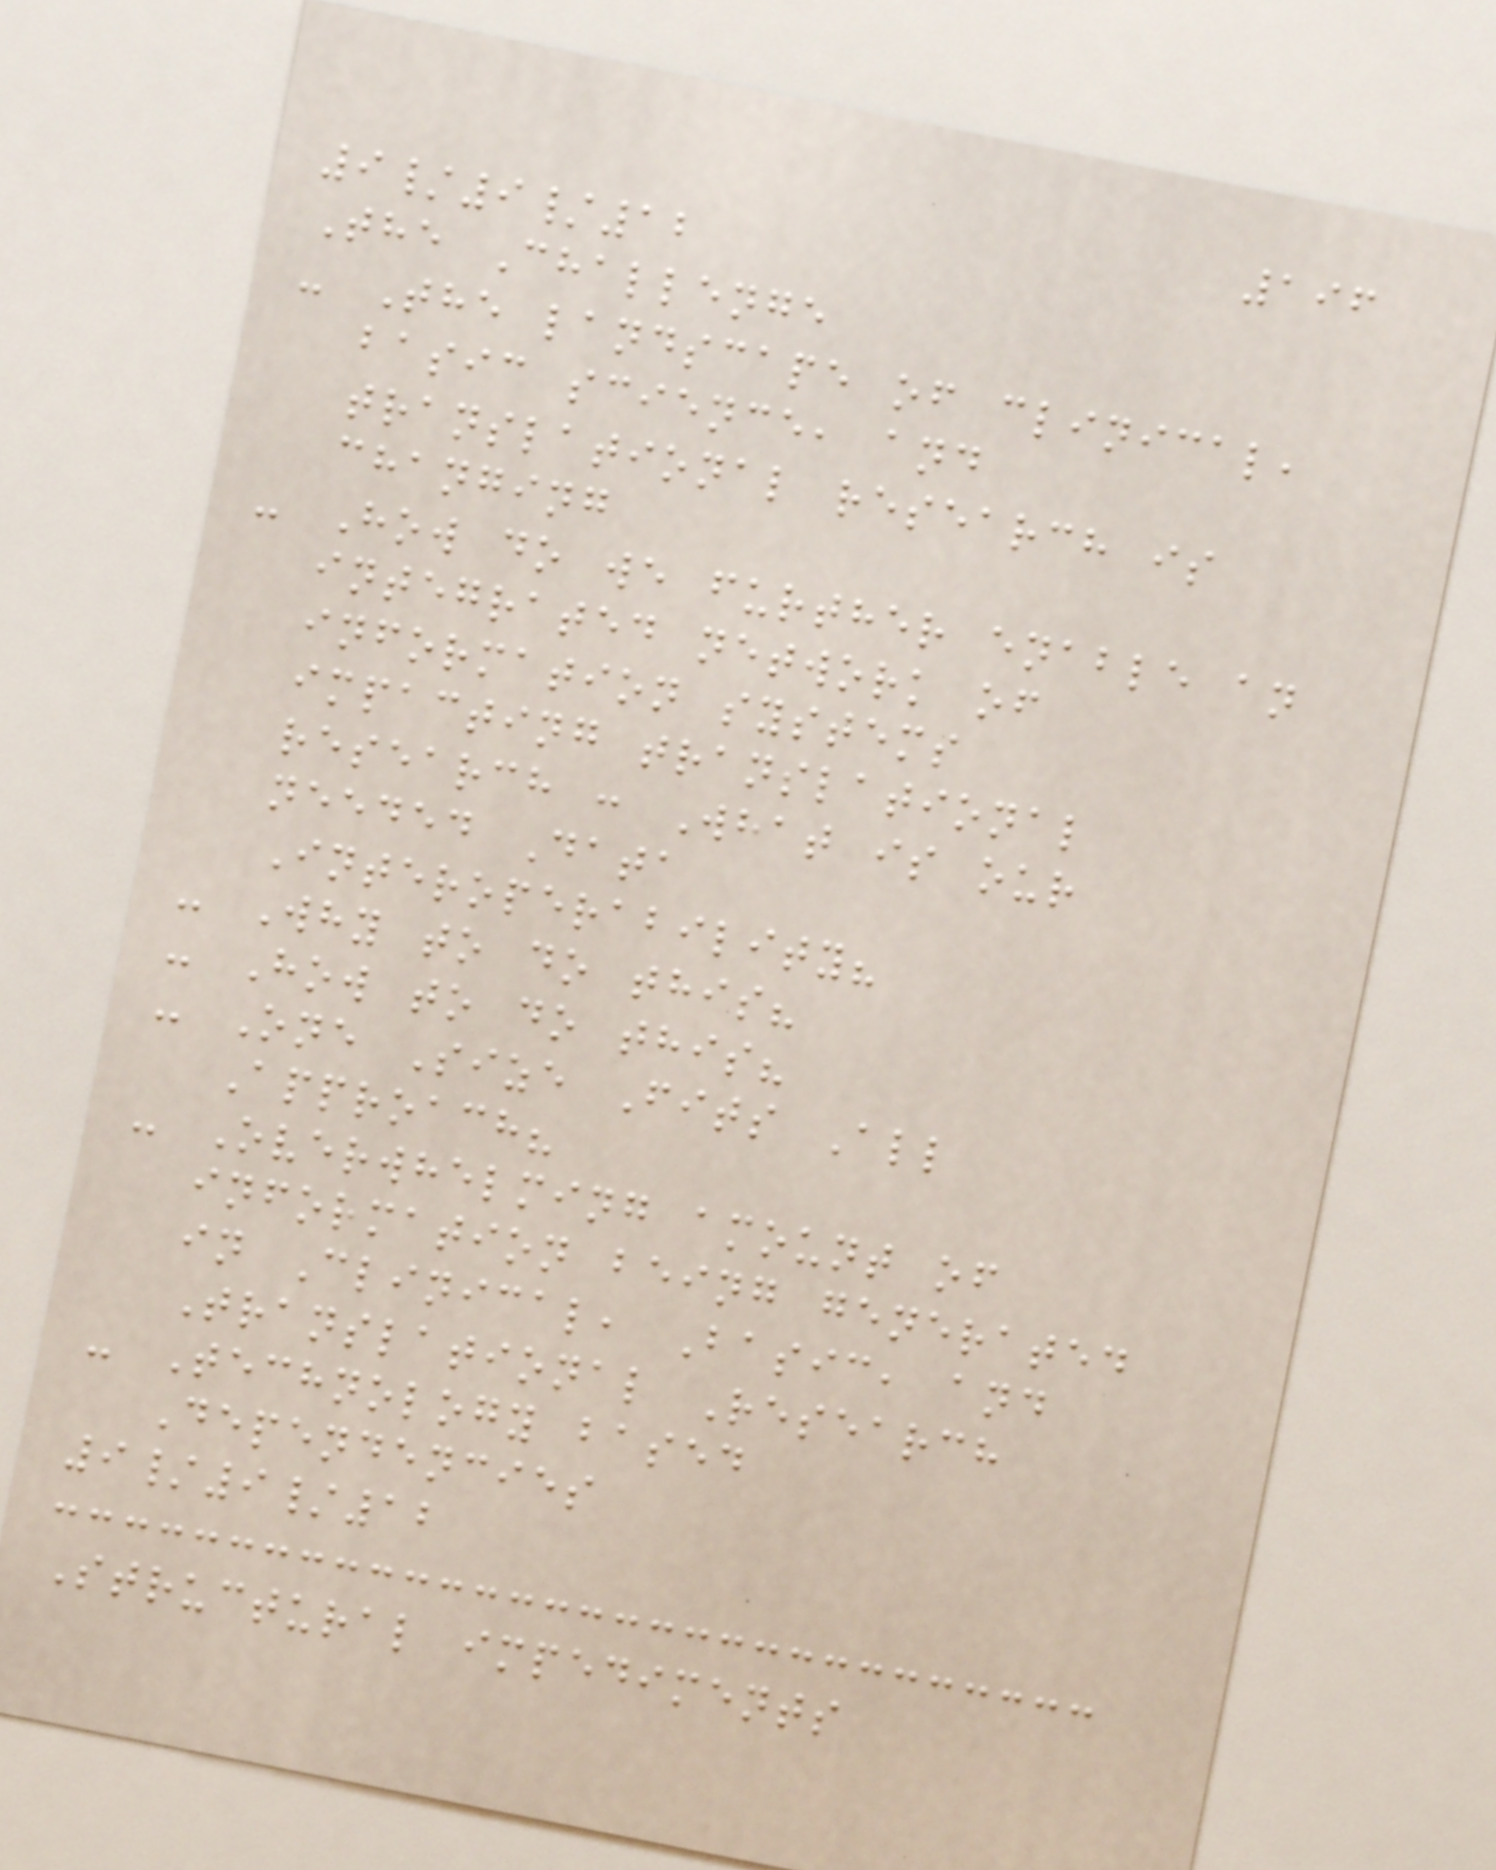196
9/9/12
The Challenge
- The landscape of clinical,
basic science, and
translational research is
changing
- How do we further enable an
integrated network of
information systems
impacting translational
research : What is our
needed Data
Interoperability?
- Why to do this?
- How to do this?
- One Size Fits All
Approach?
- Overwhelming amount of
information being generated
in Clinical, Basic, and
Translational Research
- Technology based
Dependencies
9/9/12
Structural impediments
